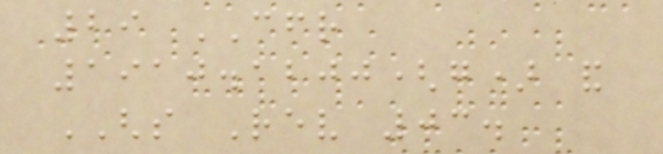29 CFR
1910.1200(g) and
GHS Rev 03.
